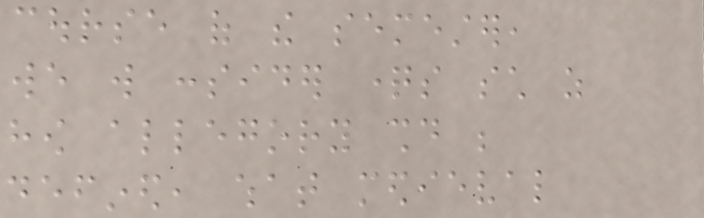course of the semester,
we will consider questions such as
how allegory should be
defined, what medieval
